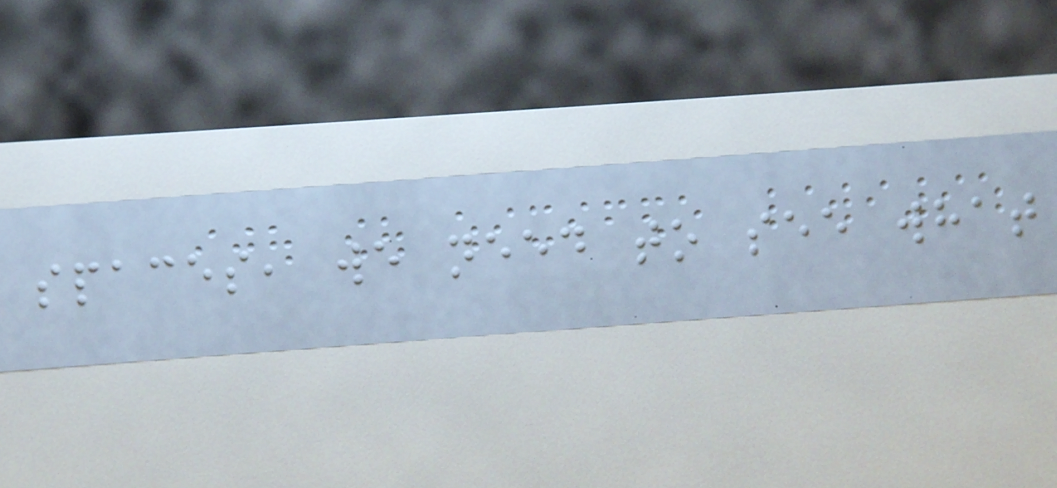spaces, we need to see what
